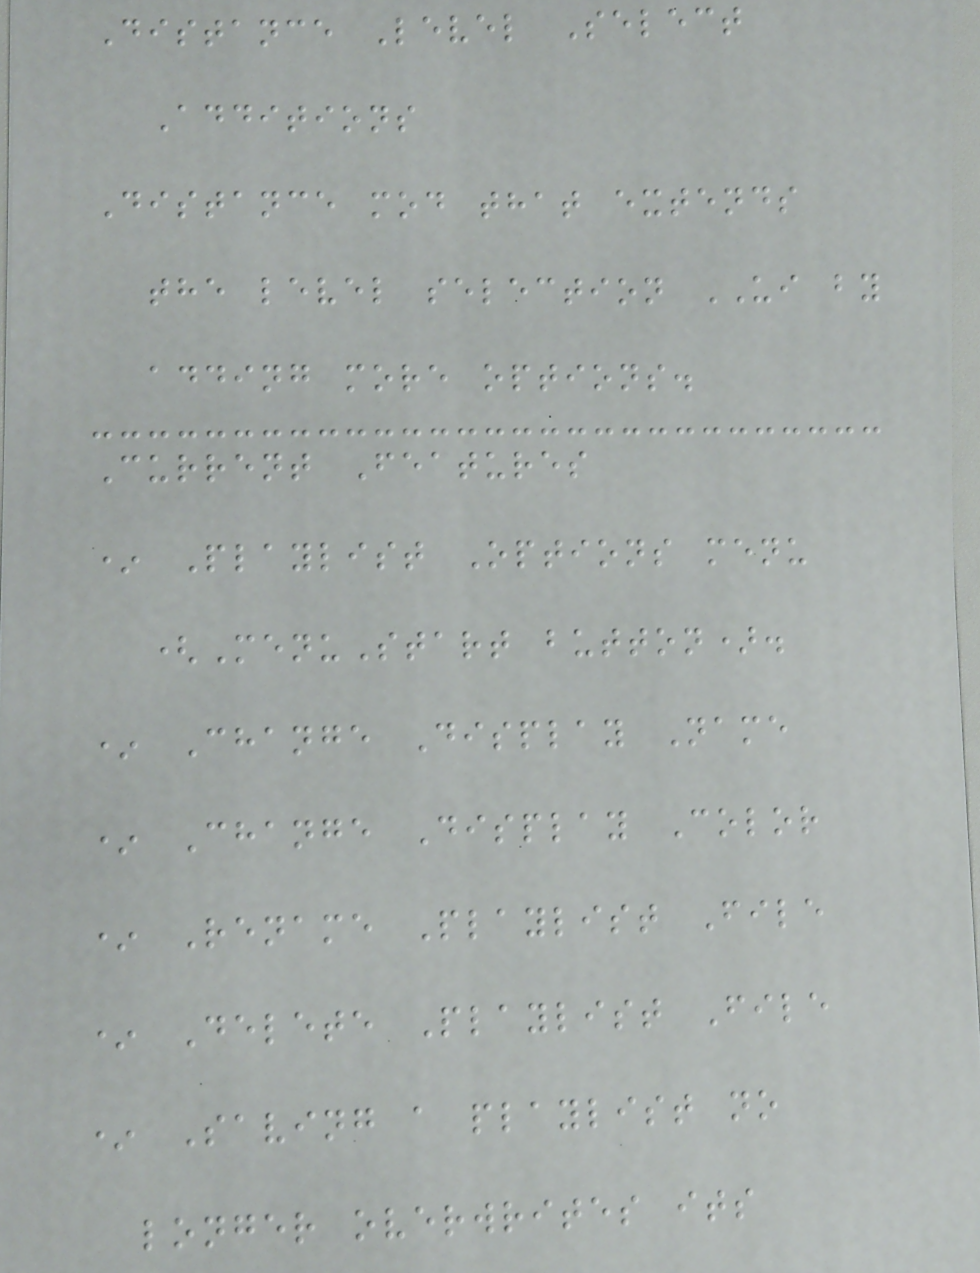Distance Level Select
Additions
Distance mod that extends
the level selection UI by
adding more options.
Current Features
* Playlist Options menu
(MenuStart button).
* Change Display Name
* Change Display Color
* Rename Playlist File
* Delete Playlist File
* Saving a playlist no
longer overwrites its
